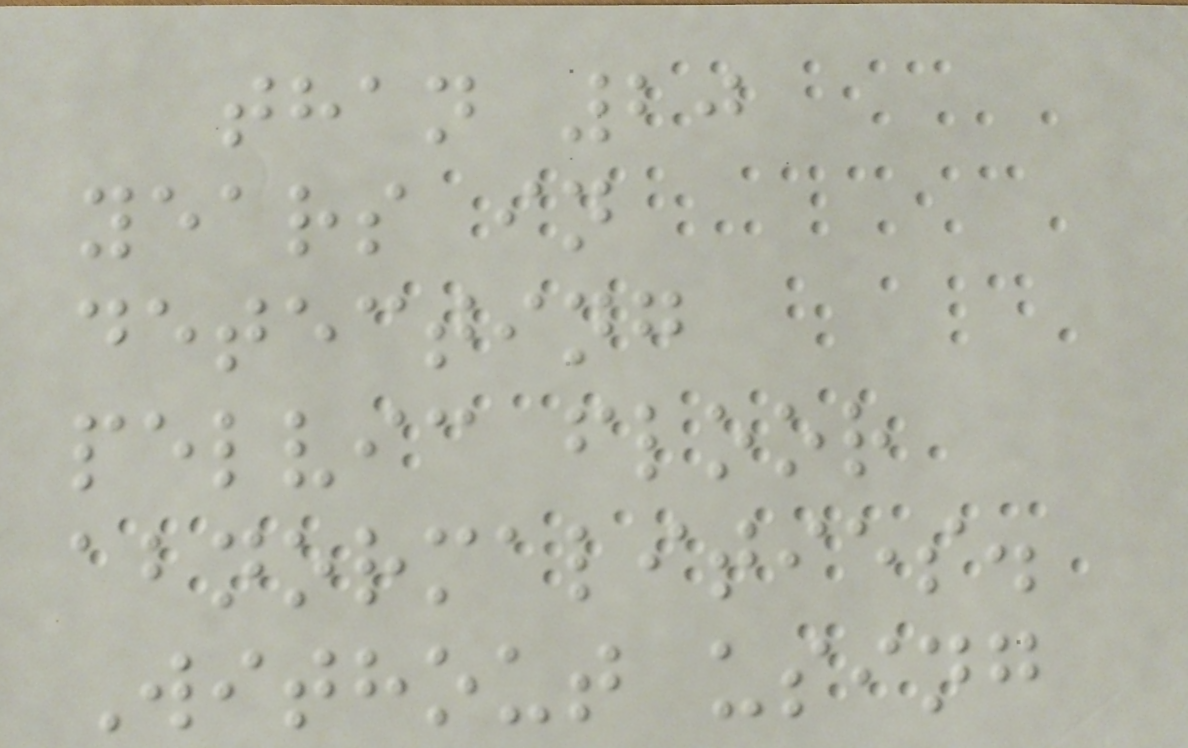than 20
years in
detecting
pelvic floor
abnormalities.
Without using
